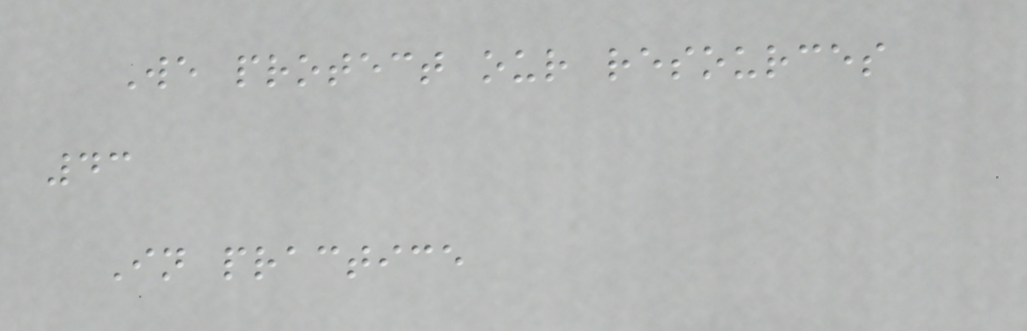We protect our resources
43
In practice
